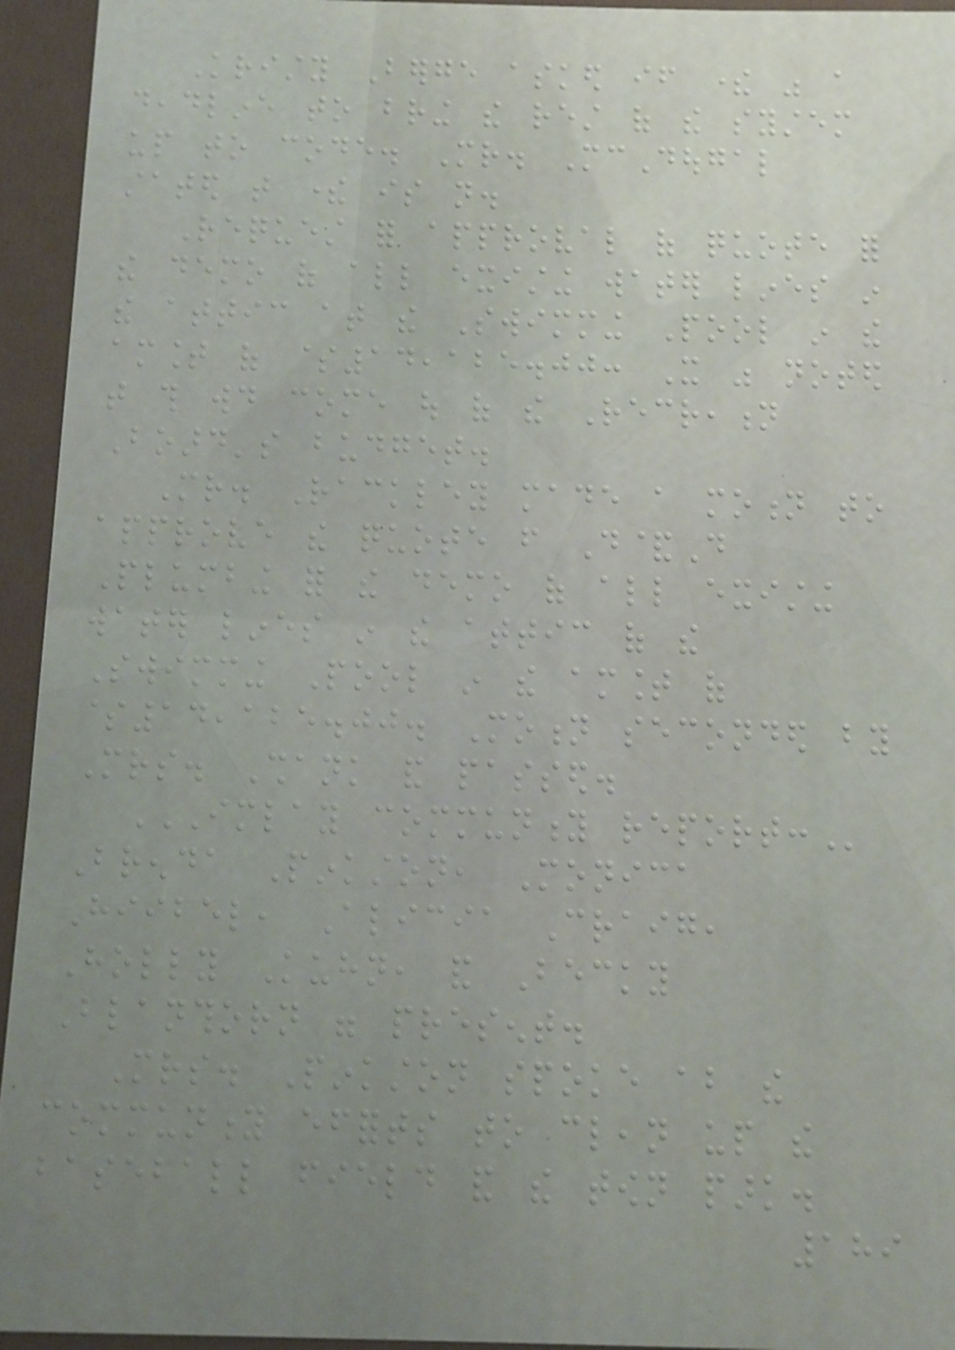Kristy Berge asked if there was a
deadline to bring the rest of the system
up to code. Mr. McDougal
stated that there is not.
Request for approval of quote for
the demo of all existing water lines in
the attic at the Swimming Pool in the
amount of $14,125.00: It was noted
that this would come out of the Recreation
Board's budget.
Mr. Rackley made a motion to
approve the quote from D&D
Plumbing for the demo of all existing
water lines in the attic of the
Swimming Pool in the amount of
$14,125.00. Motion seconded by
Mrs. Shank and passed.
IMLAY COMMUNITY REPORT:
Brenda Pinkston, Monica
Hiibel, Alicia Craig,
Holly Kuhn, and Becky
Blanthorn were present.
Mrs. Pinkston spoke about the
community efforts to clean up the
baseball field and the town park.
189
